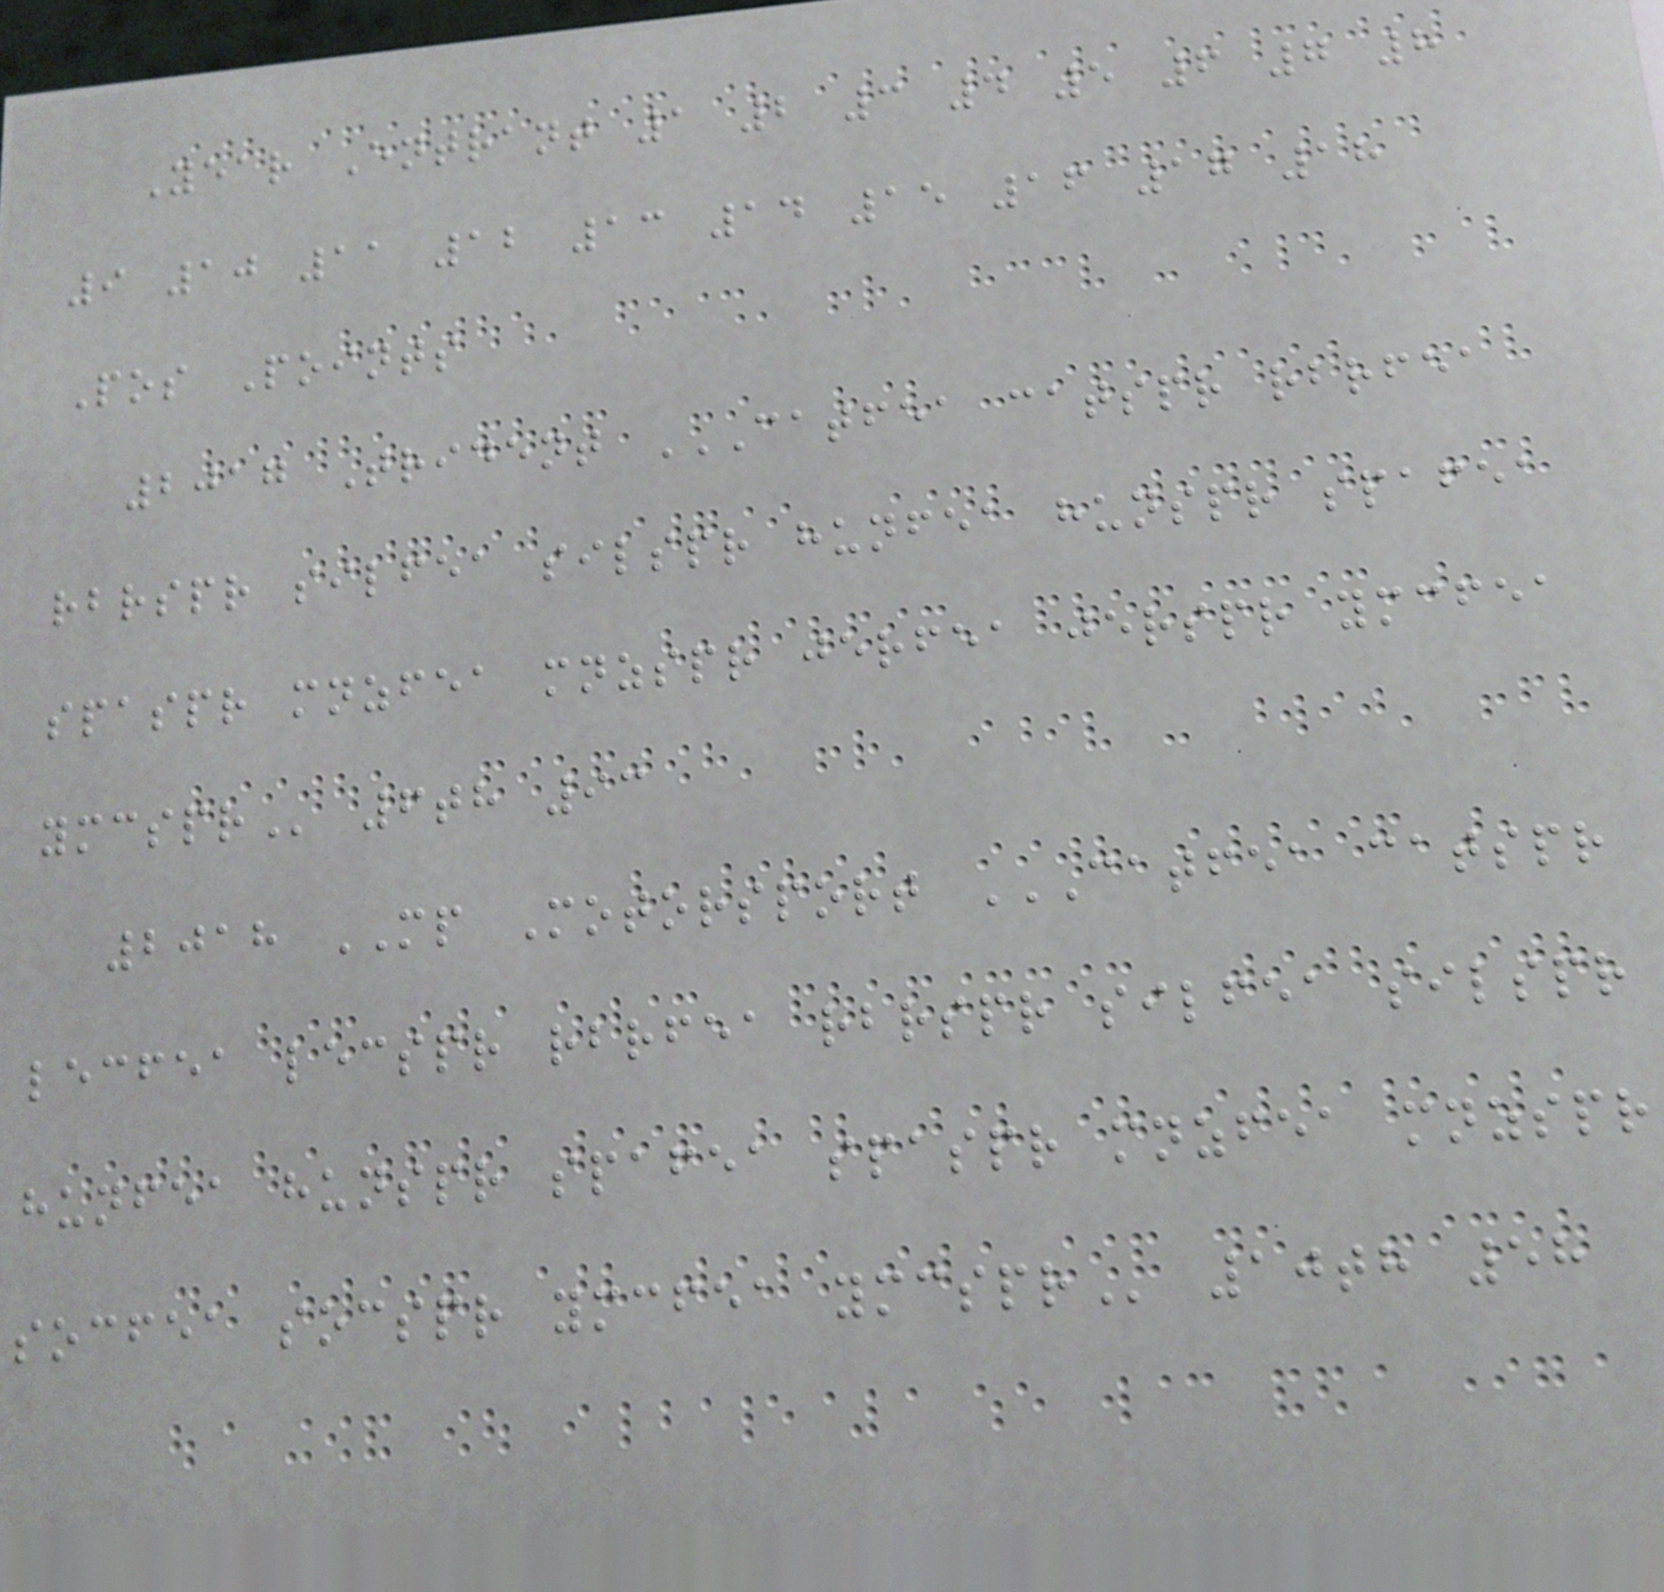Year Entrant 1 2 3 4 5 6 7 8
9 10 11 12 13 14 15 16 17 18
Pos Points
2017 Trident CATFEA CATSPR RBRFEA
RBRSPR SILFEA SILSPR HUNFEA HUNSPR SPAFEA
SPASPR MNZFEA MNZSPR JERFEA JERSPR YMCFEA
YMCSPR 6th 93
2018 MP Motorsport CATFEA CATSPR
LECFEA LECSPR RBRFEA RBRSPR SILFEA SILSPR
HUNFEA HUNSPR SPAFEA SPASPR MNZFEA MNZSPR
SOCFEA SOCSPR YMCFEA YMCSPR 10th 58
